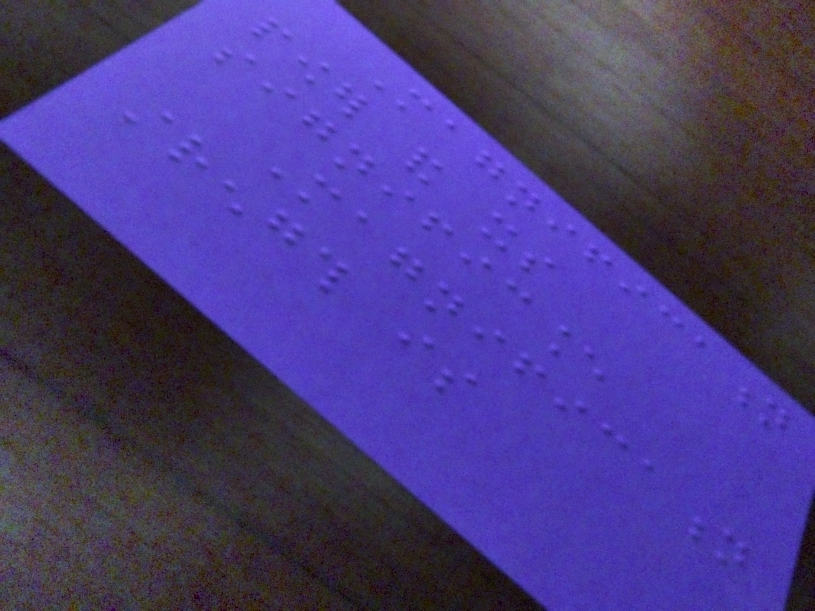Magnification
power and its
significance
Magnification
strength is
